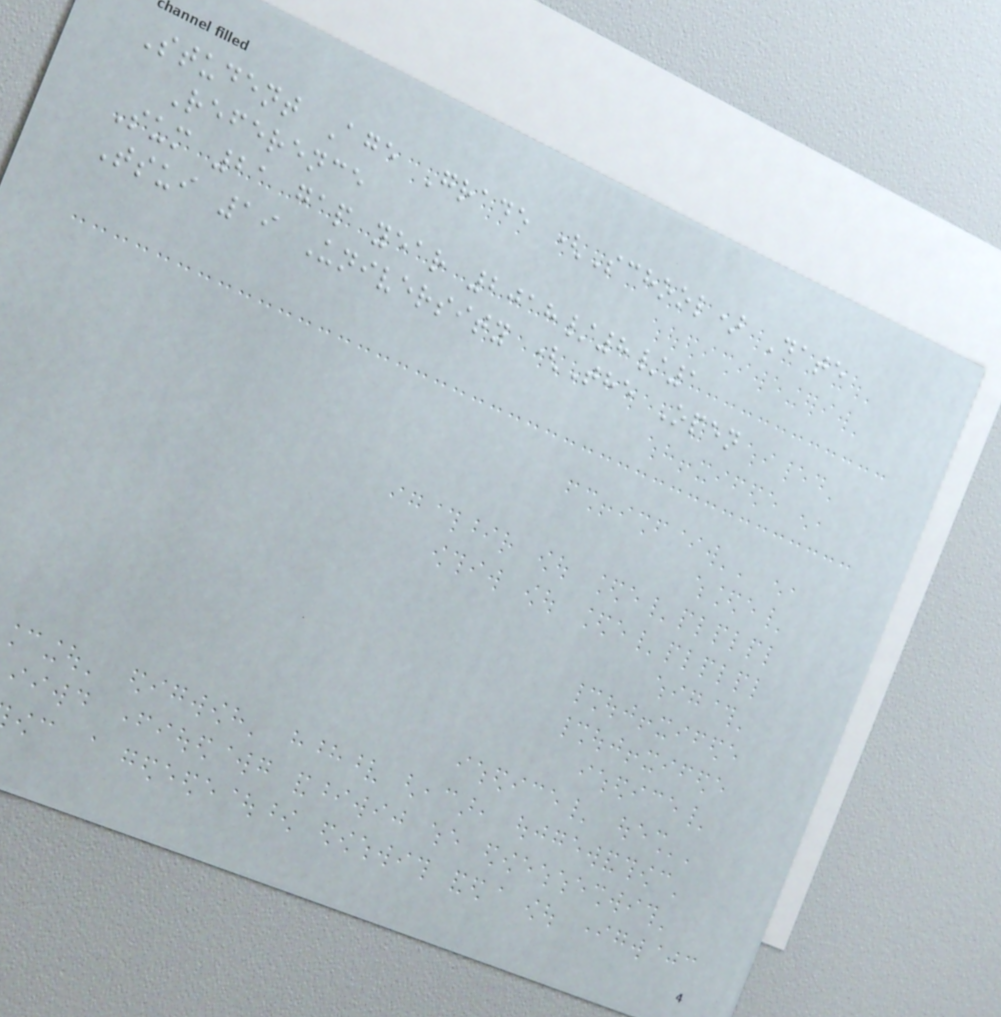Student Age Grade (School) Date
Reference
Sum 21 gap year 2018/8/1
Tsui 19 University (The Open
